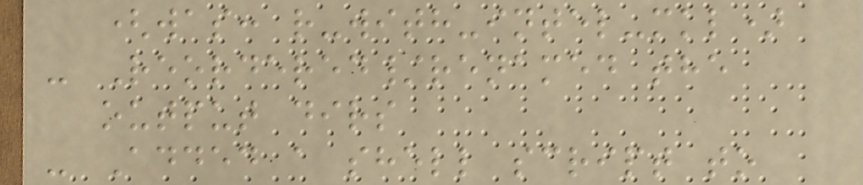(was: r-with-intel-mkl)
- Reordered/renamed the
output dirs
- Added a shell script to
